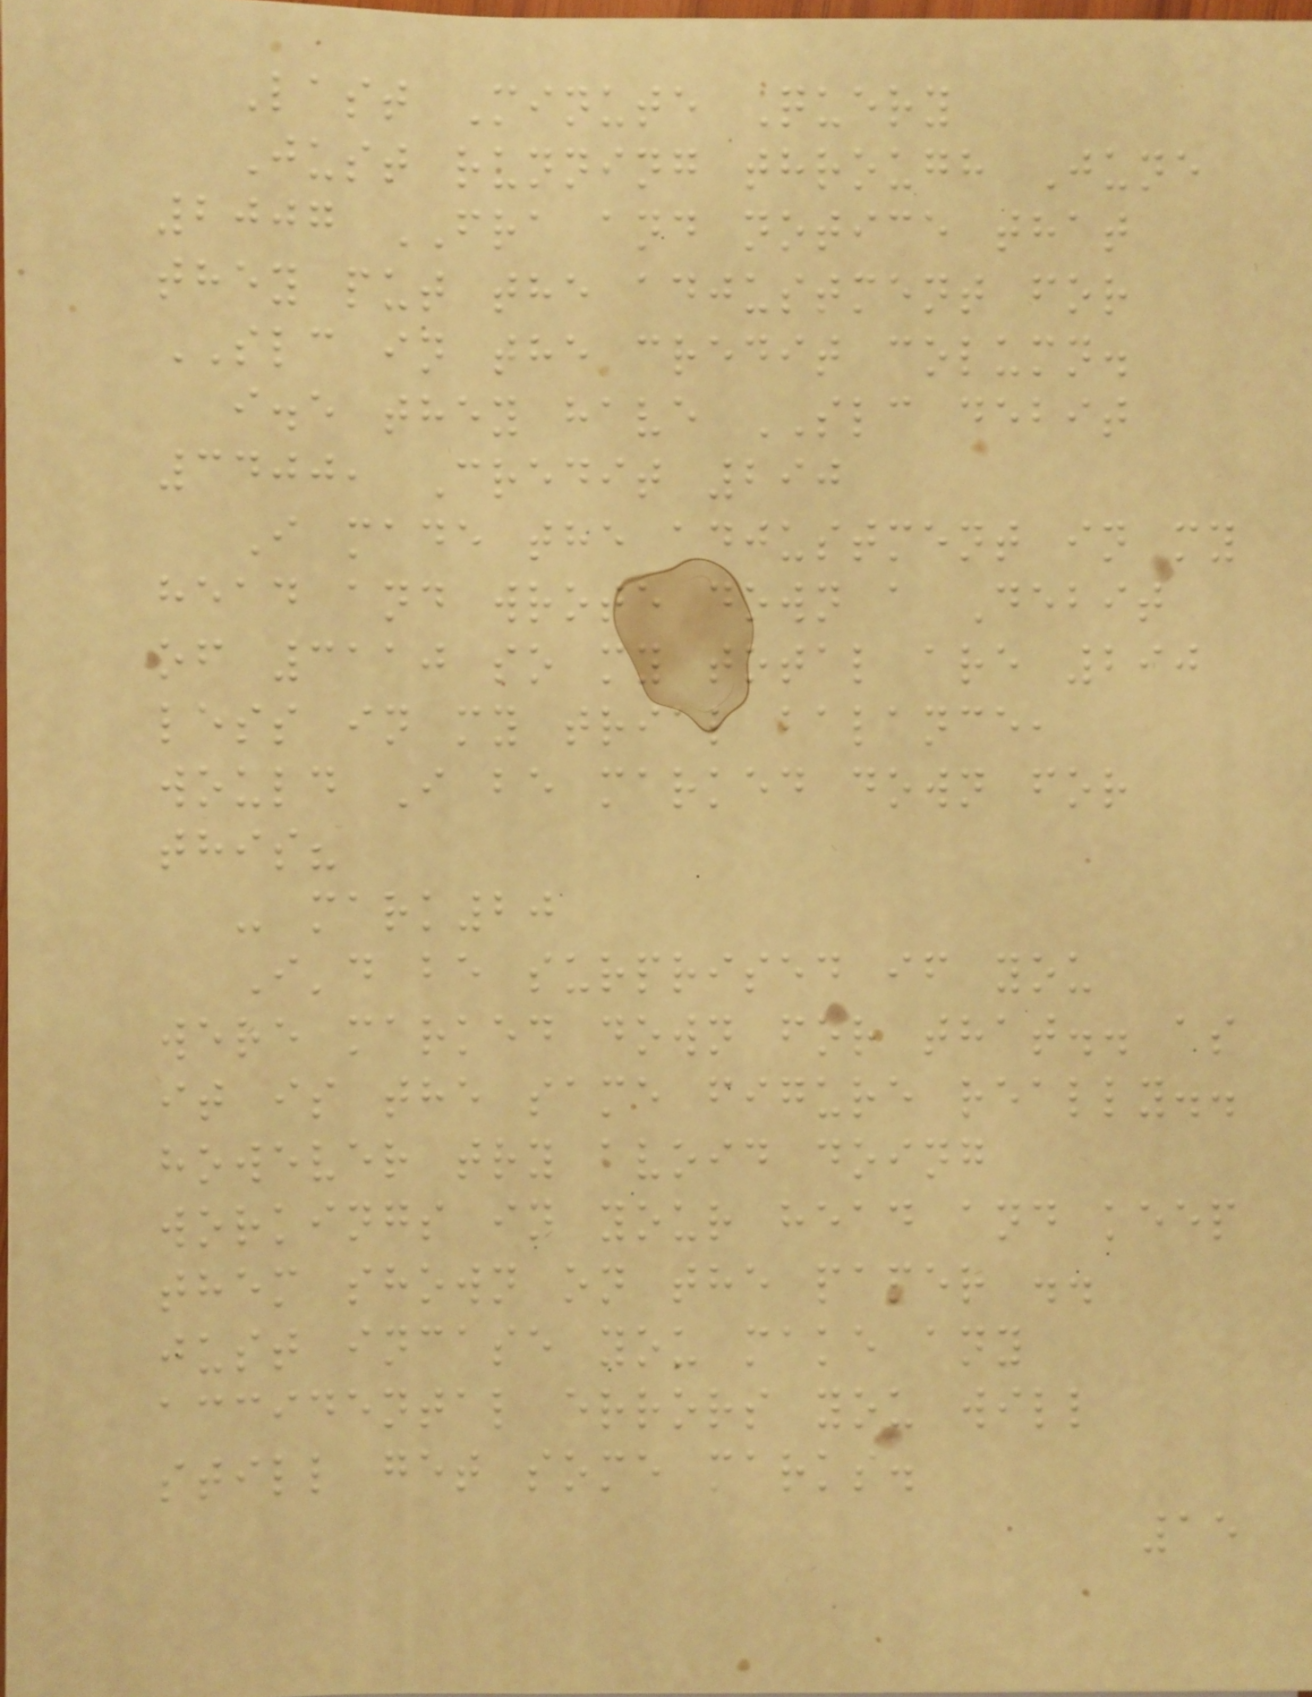Last Minute Query
Just running through June
2007 FRA and notice that
they put the adjustment for
SLC in the credit column.
i.e they have SLC debit
3400, Credit 290
I made the adjustment in my
head and wrote down a Debit
of 3110 so my total are 290
less in my trial balance,
would I be marked down for
this?
- mark20
I'd be surprised if you
were marked down for that.. as
it is the same figure really..
however try avoid doing
workings in your head and keep
them shown on the paper ..
just incase you make any
accidental errors you will
still get some marks.
15
